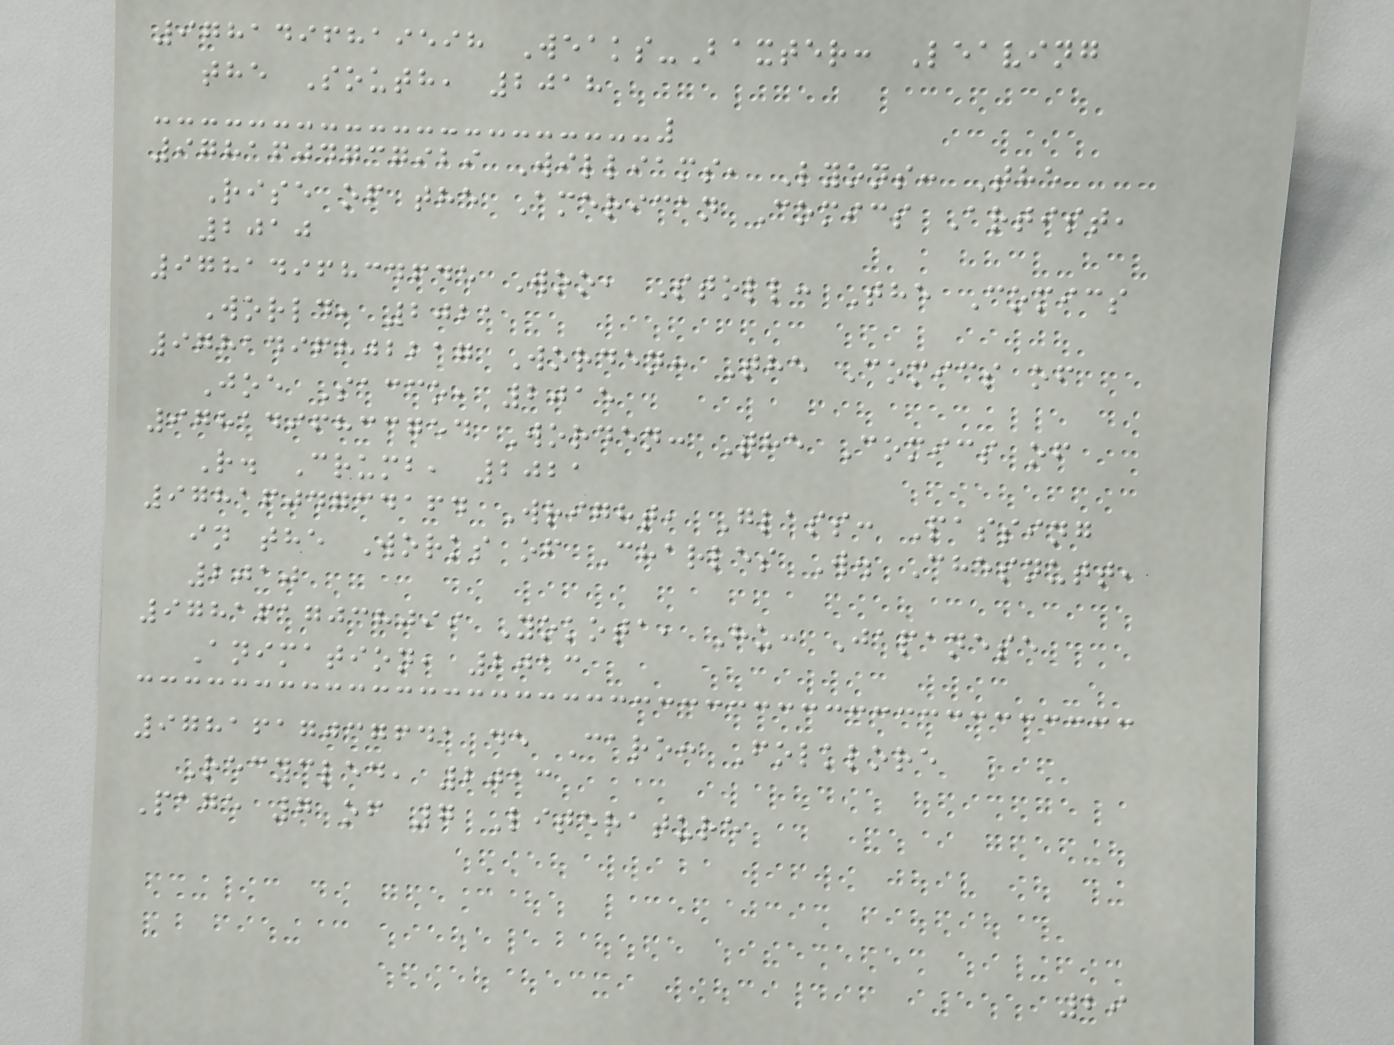9781496819598 Weaks-Baxter: Leaving
the South, 2018
9781604737929 Williams, Lyons: The
Rise of the American Comics Artist,
2010
9781496834645 Woo, Stoll: The Comics
World, 2021
9781496802217 Worden: The Comics of
Joe Sacco, 2015
9781496833754 Worden: The Comics of
R. Crumb, 2021
9781604734164 Wright, Glass: Passing
in the Works of Charles W. Chesnutt,
2010
9781617038099 Yokota, Hu: Japanese
Animation, 2013
9781617037641 de Caro: Folklore
Recycled, 2013
Page 7 of 7 Literature
29
